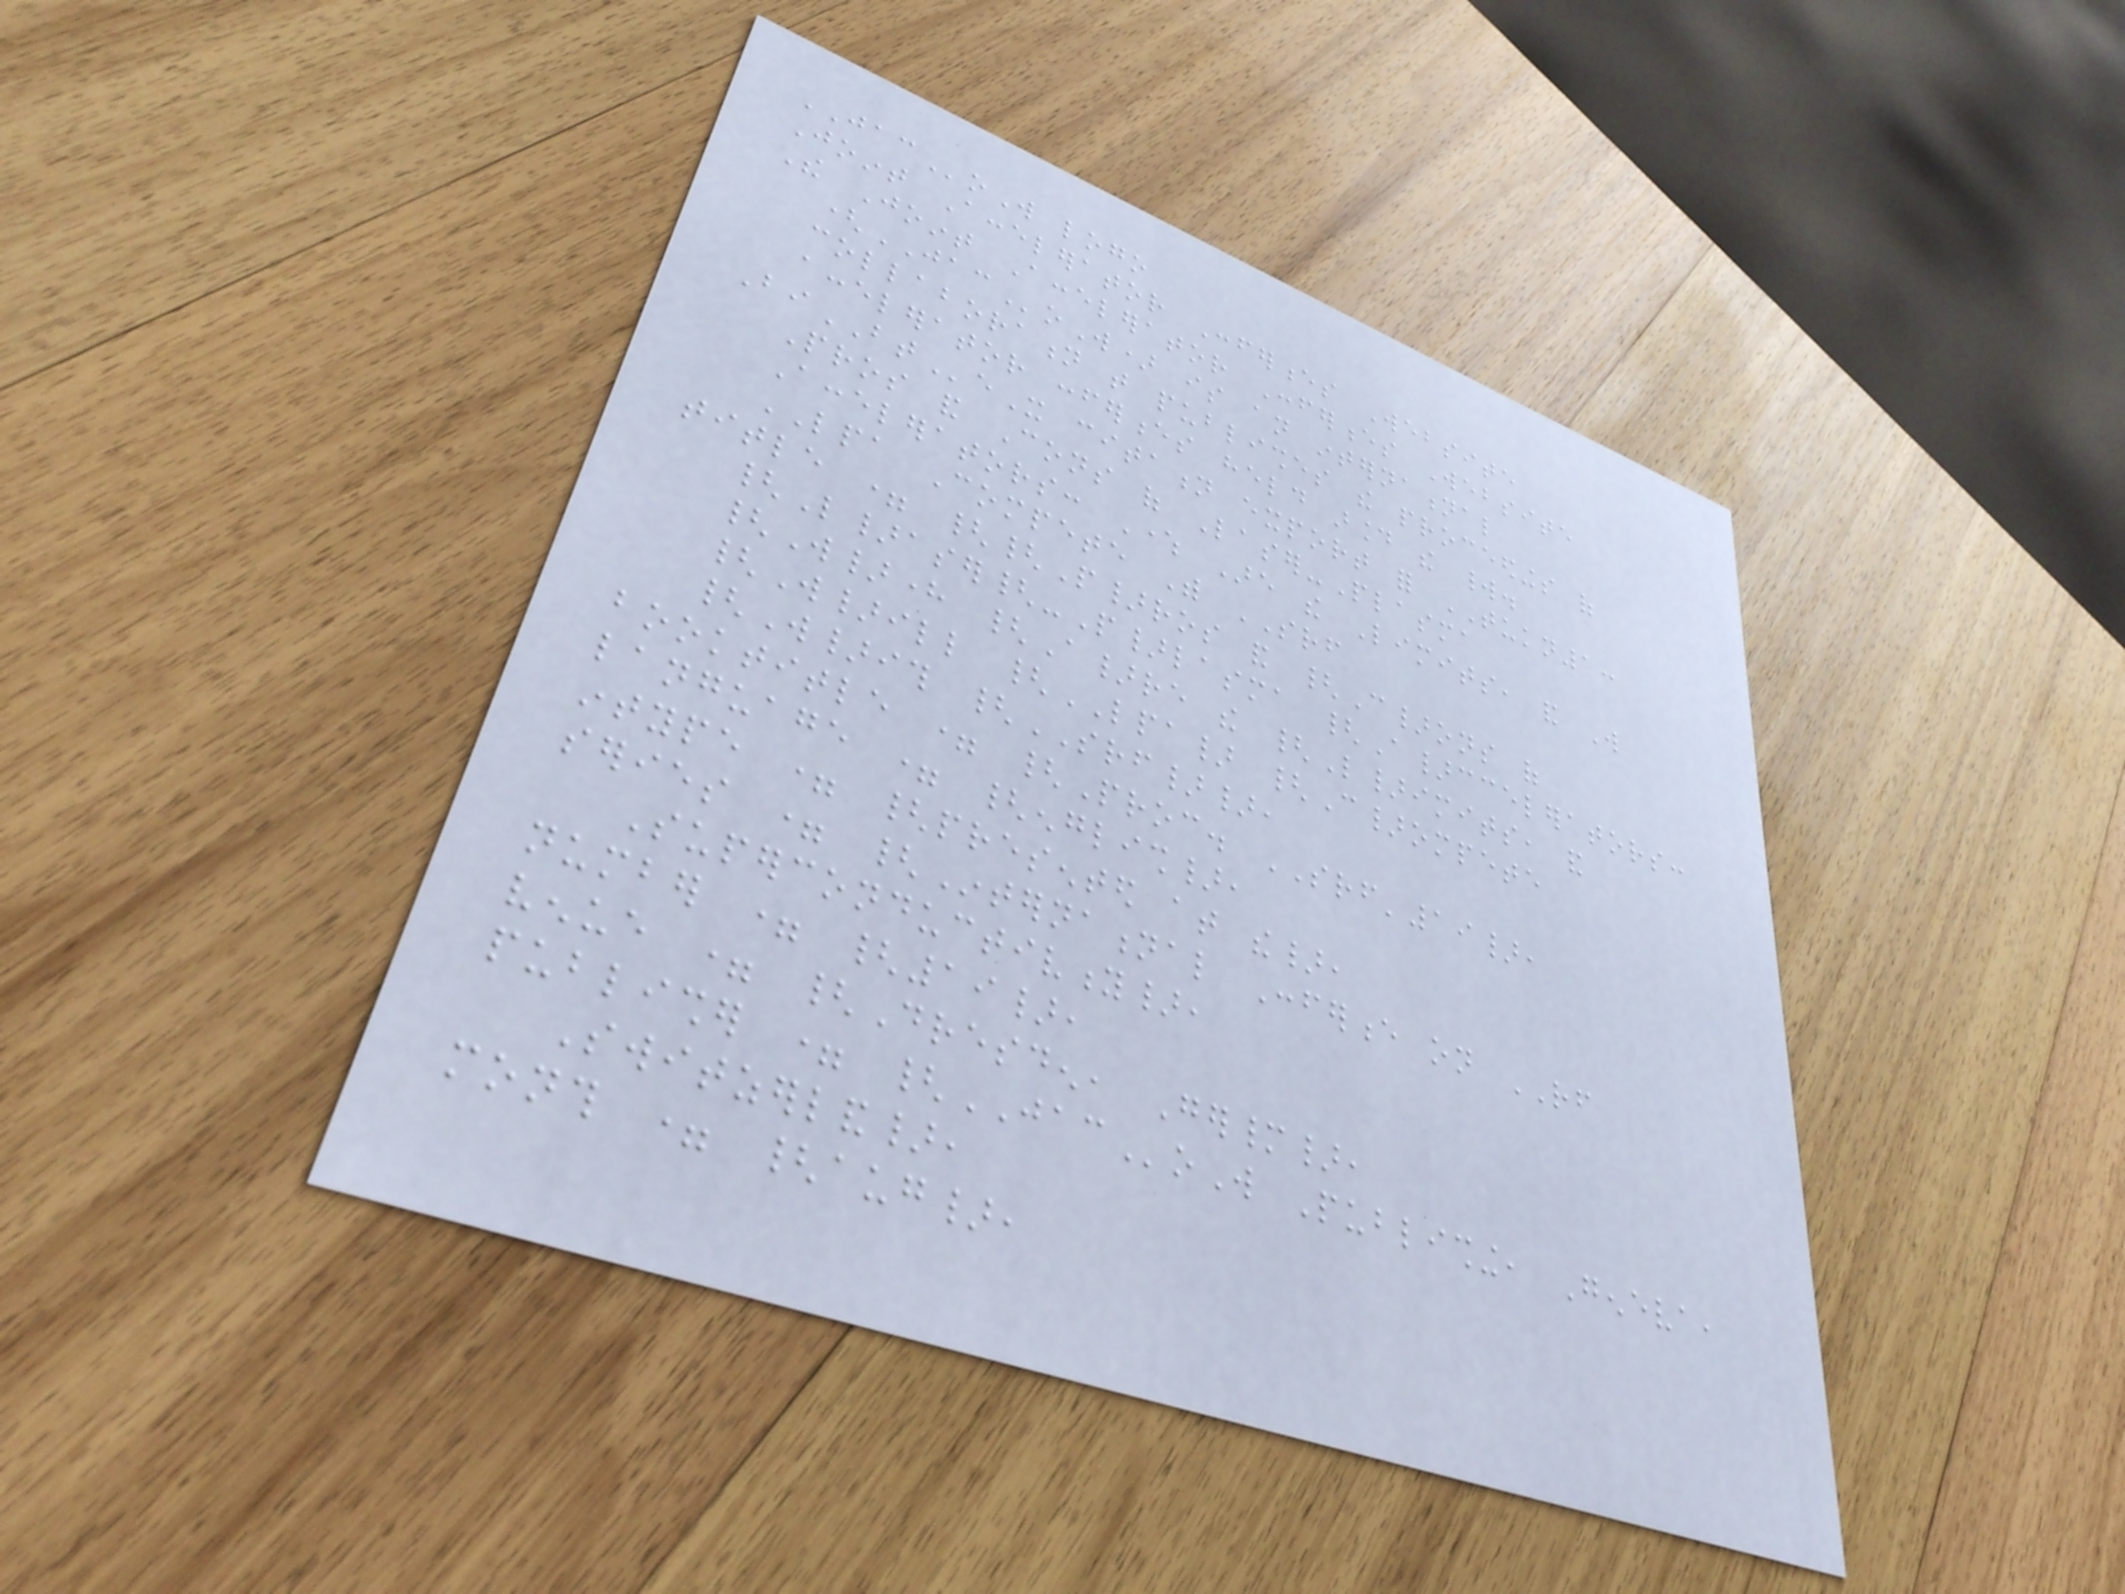JACoW logo
Joint Accelerator Conferences Website
The Joint Accelerator Conferences Website
(JACoW) is an international
collaboration that publishes the proceedings of
accelerator conferences held around the world.
BiBTeX citation export for TUKN1:
Pros and Cons of Laser-Plasma
Accelerators: Where Are the Limits, and Will
LPA Compete With SRF
title = {{P}ros and {C}ons of
{L}aser{-P}lasma {A}ccelerators:
{W}here {A}re the {L}imits, and
{W}ill {LPA} {C}ompete
{W}ith {SRF}},
booktitle = {Proc. SRF'19},
language = {english},
intype = {presented at the},
series = {International Conference on RF
Superconductivity},
number = {19},
venue = {Dresden, Germany},
publisher = {JACoW Publishing, Geneva,
Switzerland},
month = {aug},
